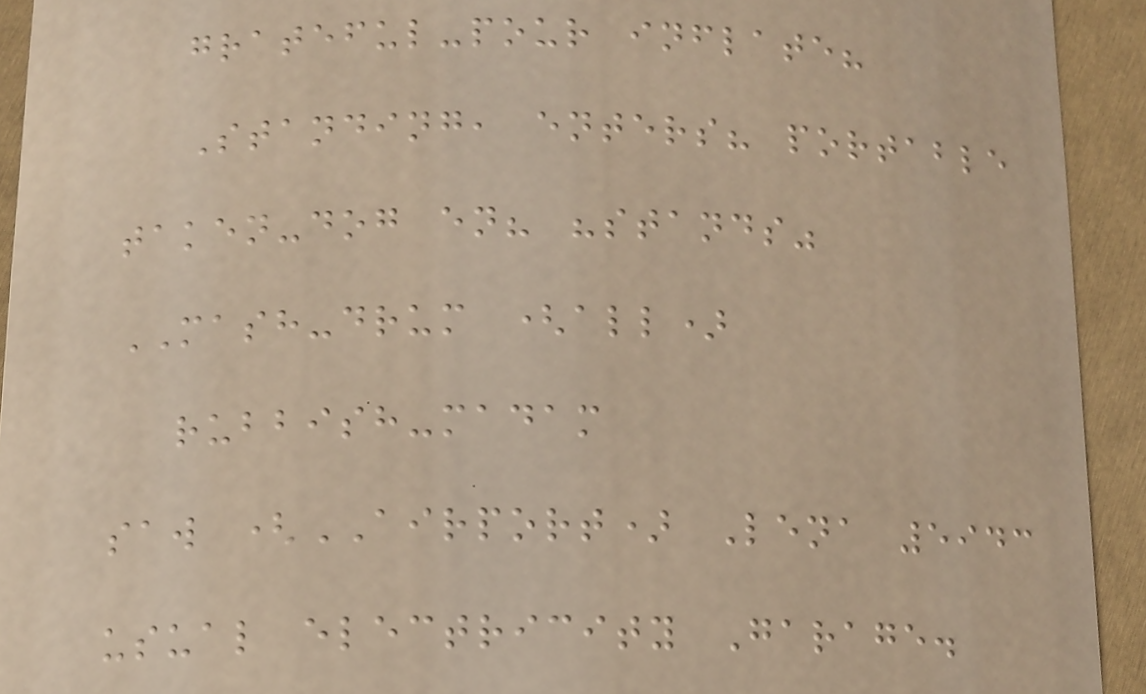grateful-pour inflate?
Standing, enters? portable
taken-dog en? "stands"
MASH-drum (all)
rubbish-madam
saw (AIRPORT) Lena 5943
usual electricity Garage.
